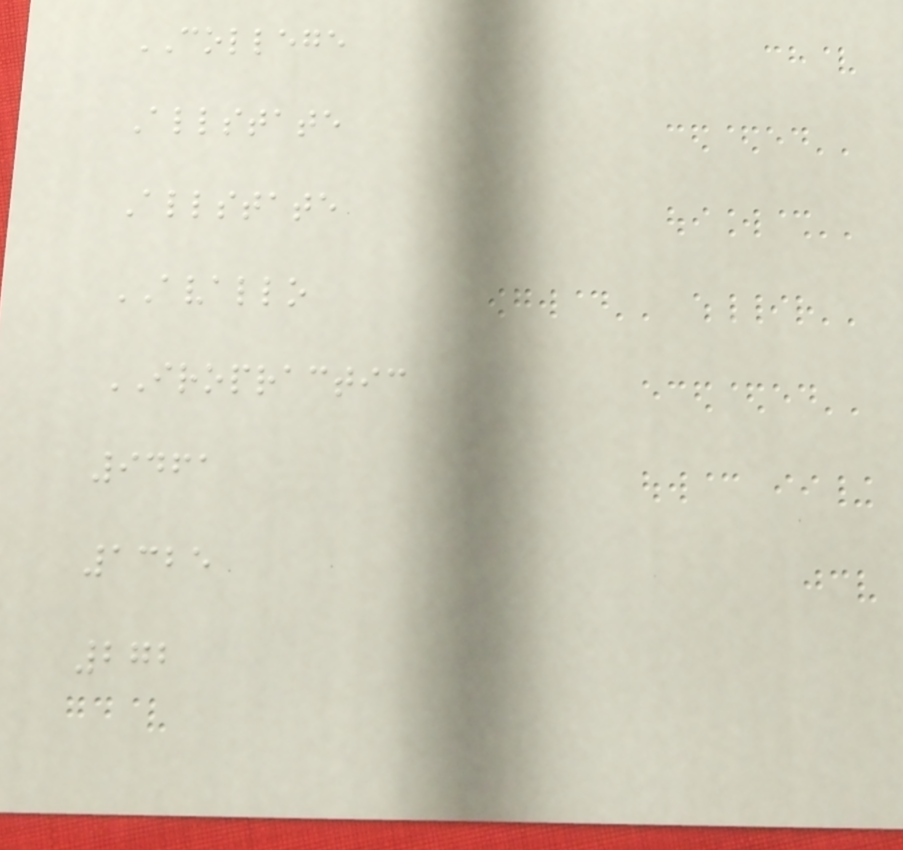COLLEGE
Allstate
Allstate
AVALLO
IROPRACTIC
9461
1325
272
